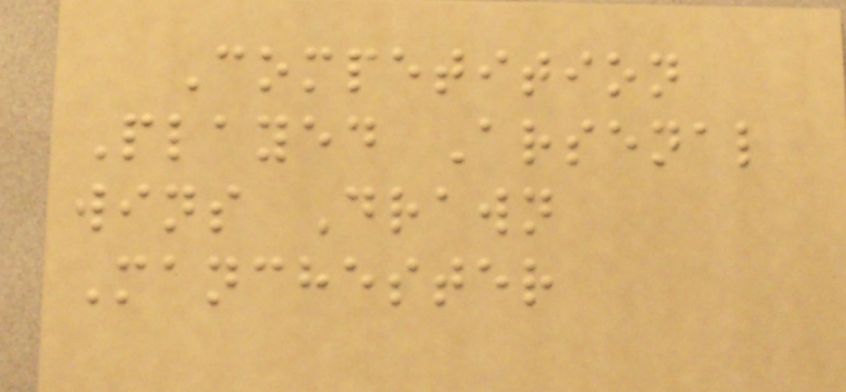Competition
Played Arsenal
wins Drawn
Manchester
